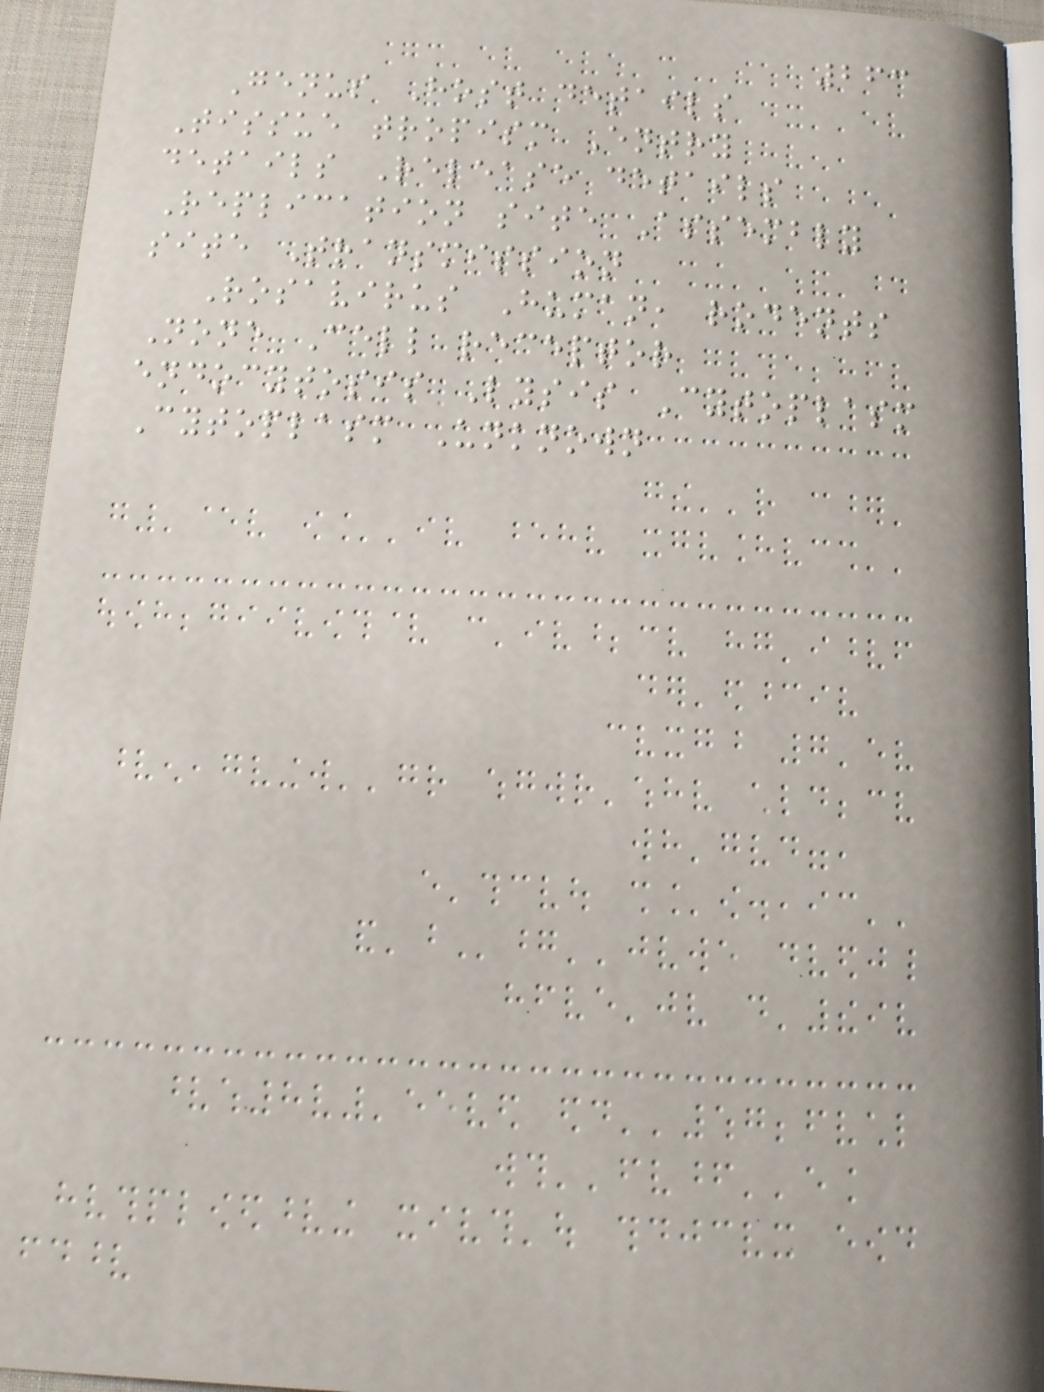263
Genus Host details
Tissue tropism Entry
details Release details
Replication site Assembly
site Transmission
Rosavirus Human, rodents
None Cell receptor
endocytosis Lysis Cytoplasm
Cytoplasm Unknown
